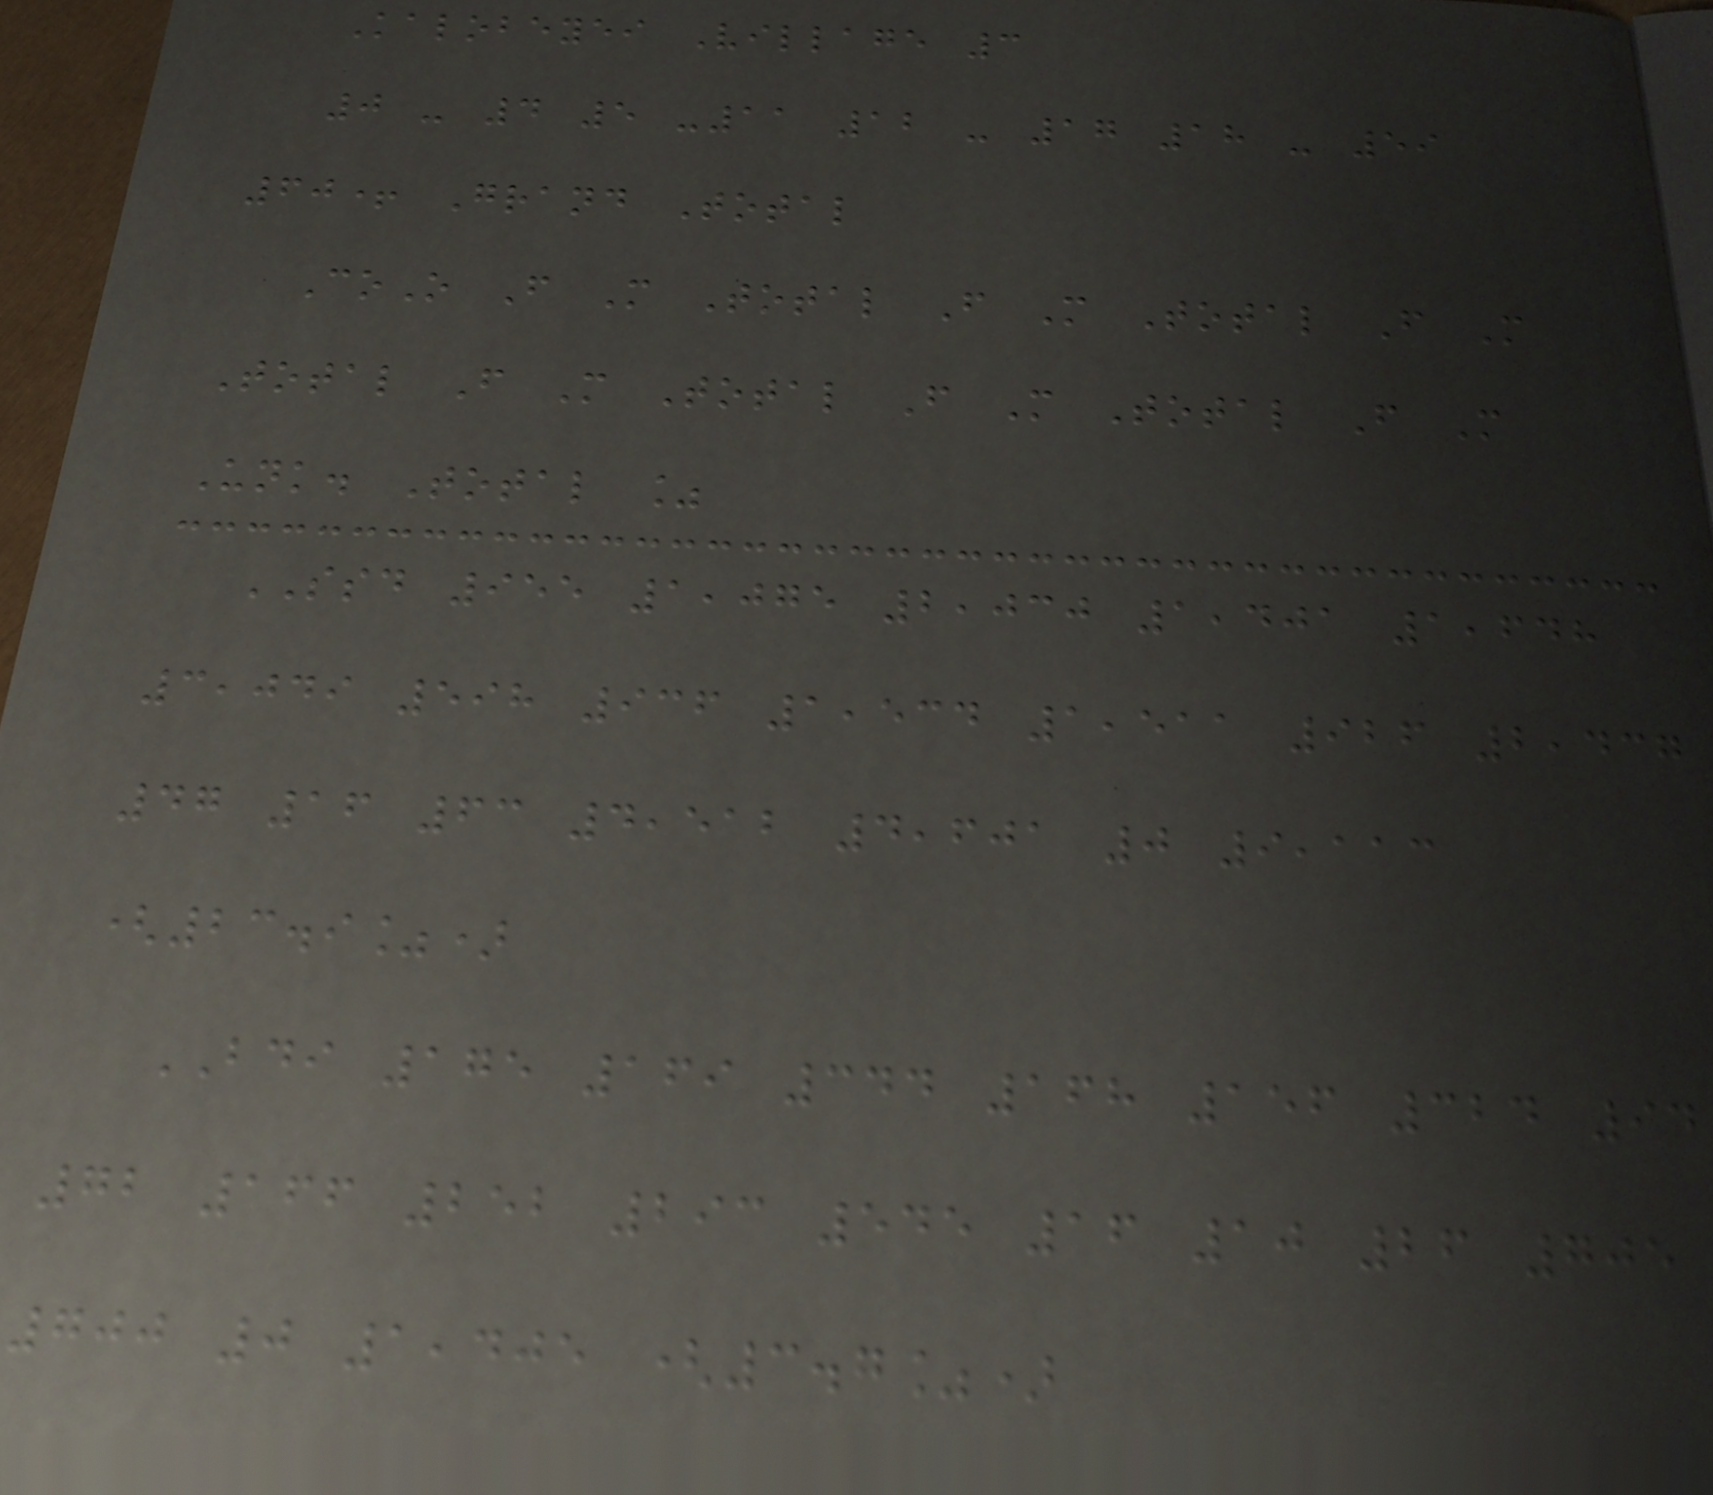Kalobeyei Village 3
0 - 4 5 -11 12 - 17 18 - 59
60+ Grand Total
CoO F M Total F M Total F M
Total F M Total F M Total F M
Unk. Total %
SSD 955 1,075 2,030 1,401 1,648
3,049 598 936 1,534 1,511 926 2,437
47 16 63 4,512 4,601 0 9,113
(23.9%)
BDI 175 169 344 168 156 324 94
72 166 252 293 545 16 10 26 705
700 0 1,405 (3.7%)
